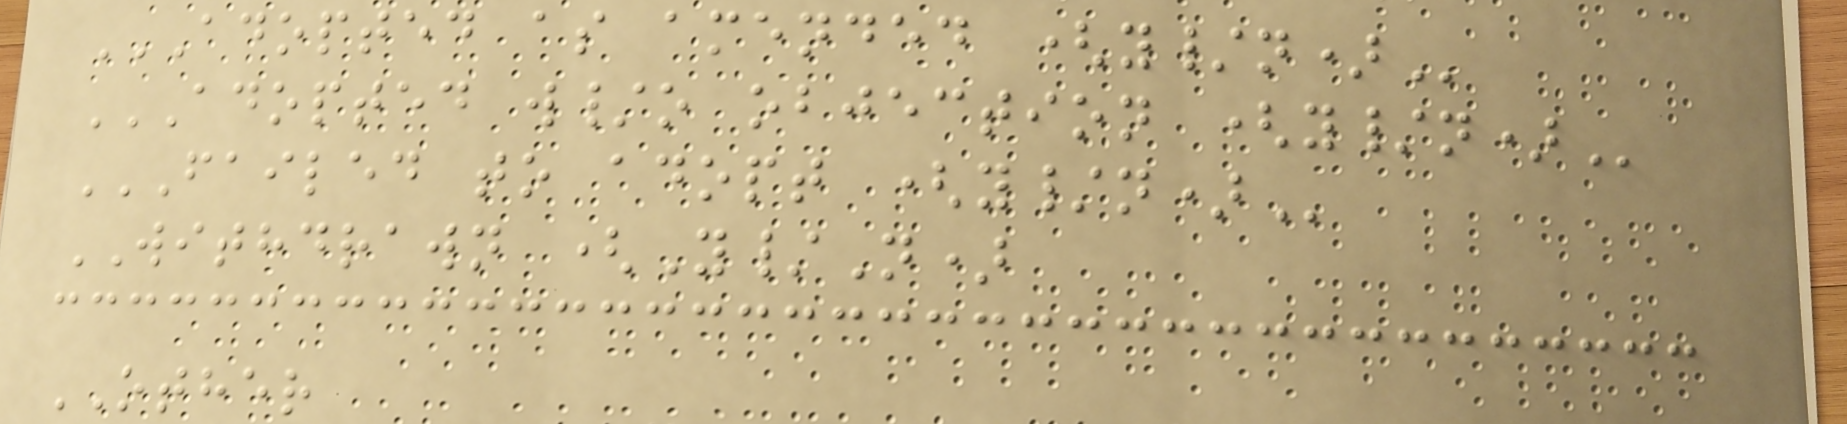ADOPTED AS AMENDED (Y/N)
ADOPTED W/O OBJECTION (Y/N)
FAILED TO ADOPT (Y/N)
WITHDRAWN (Y/N)
OTHER
